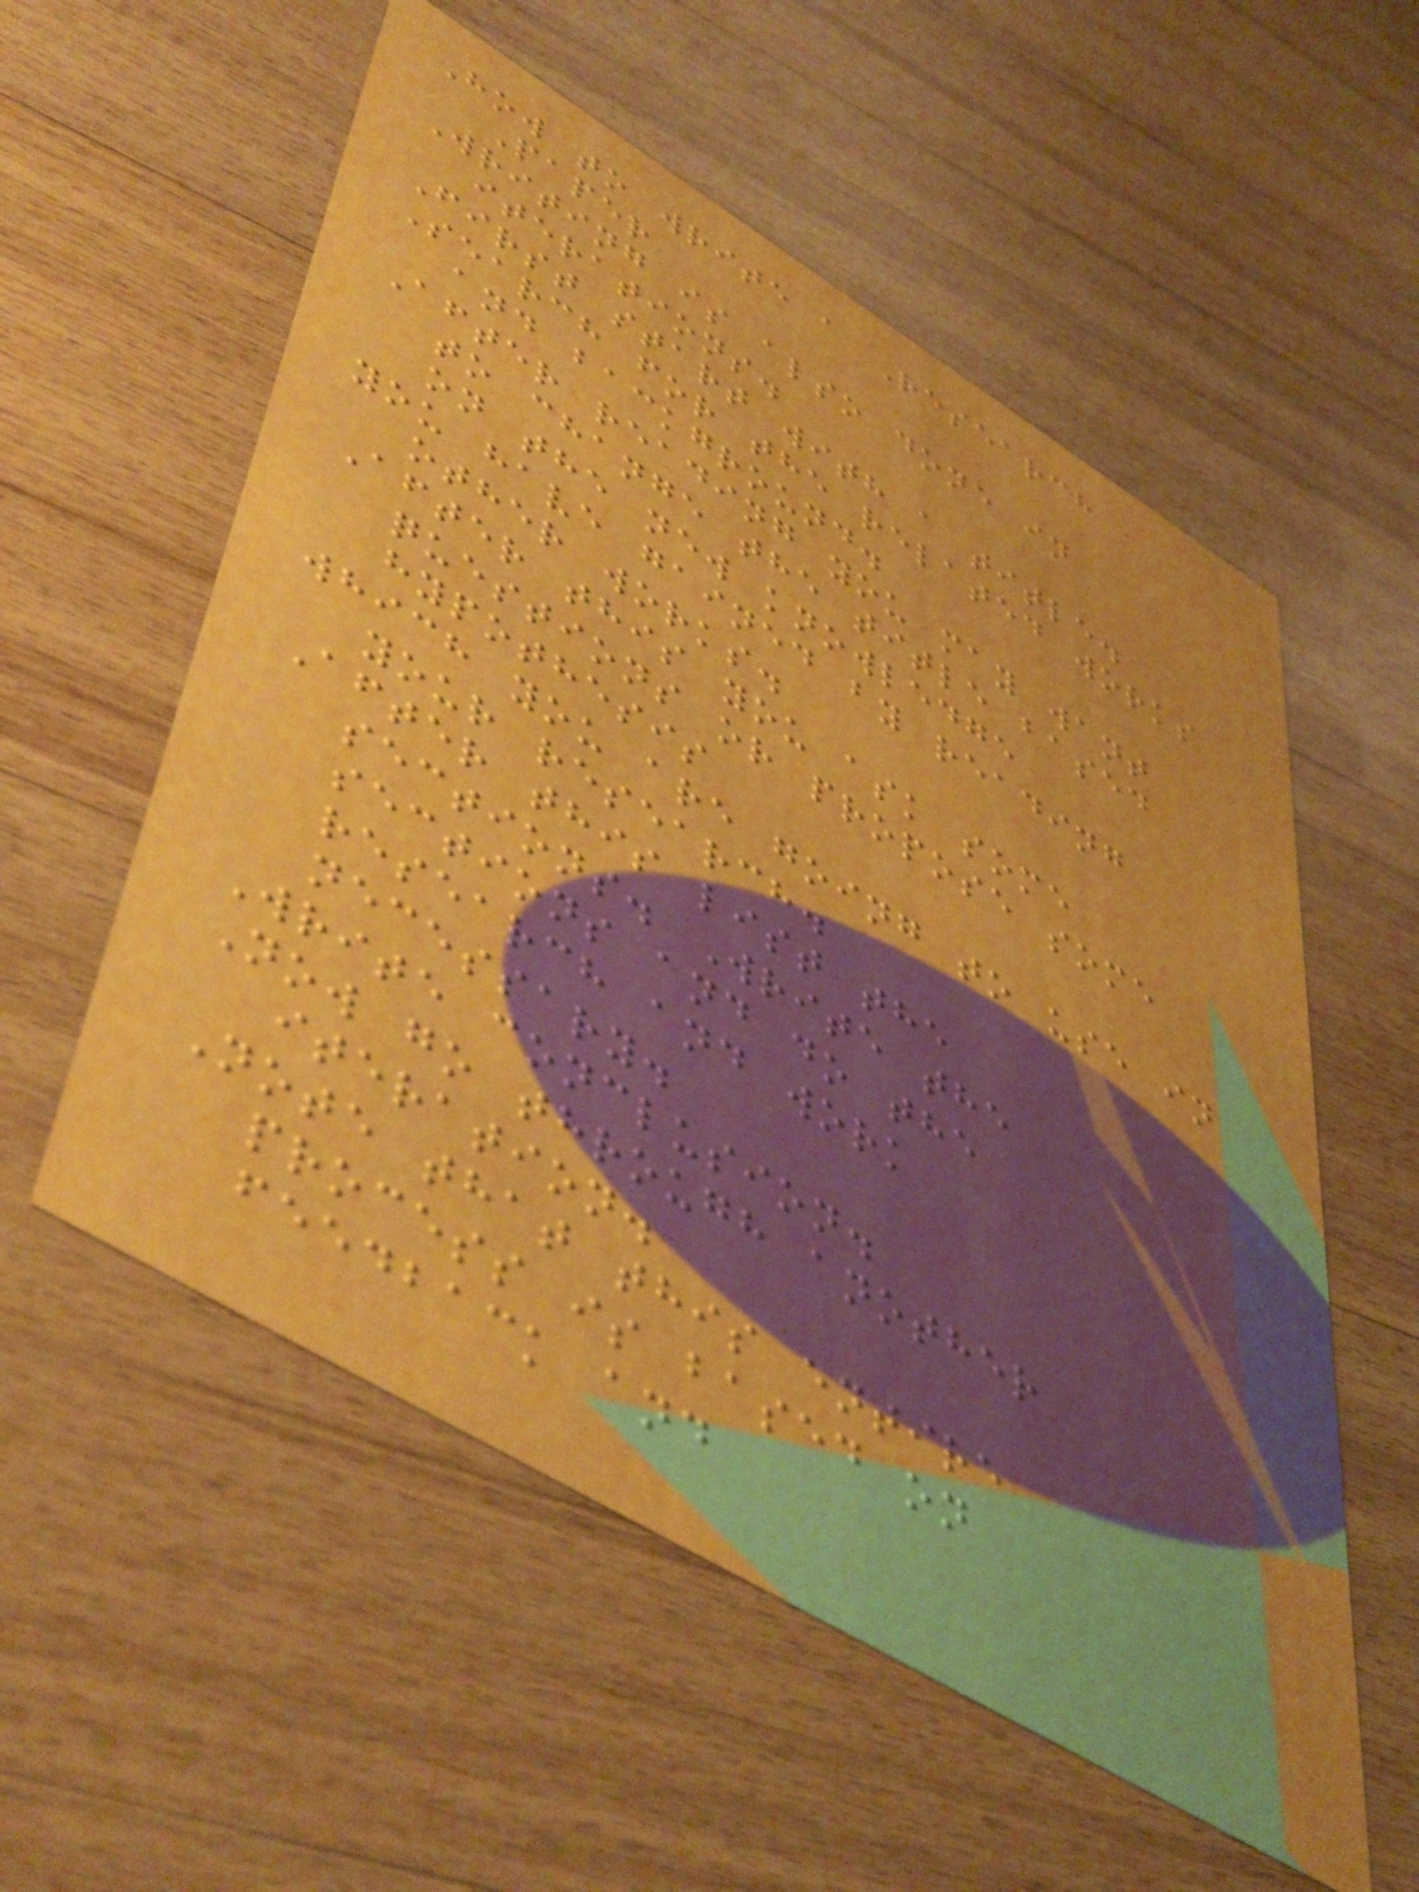How to write a Research
Paper
Writing is also done in
iterations.
First start with a title.
Search for the related works
and background.
After reading you may want
to change the title based
on the new knowledge
you have gained by reading
other works.
After this you ask some
questions or propose some
hypothesis
which you are going to use in
your research.
After this list the
sections. Write the
sections and do the
research and work
necessary.
Write conclusion.
Now go through another
iteration.
Note that this entire
process is based on
feedback and
